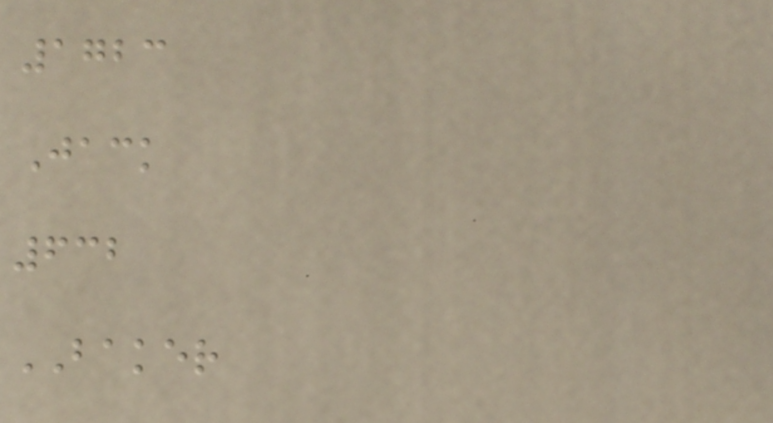1723
Jack
632
BAKER
